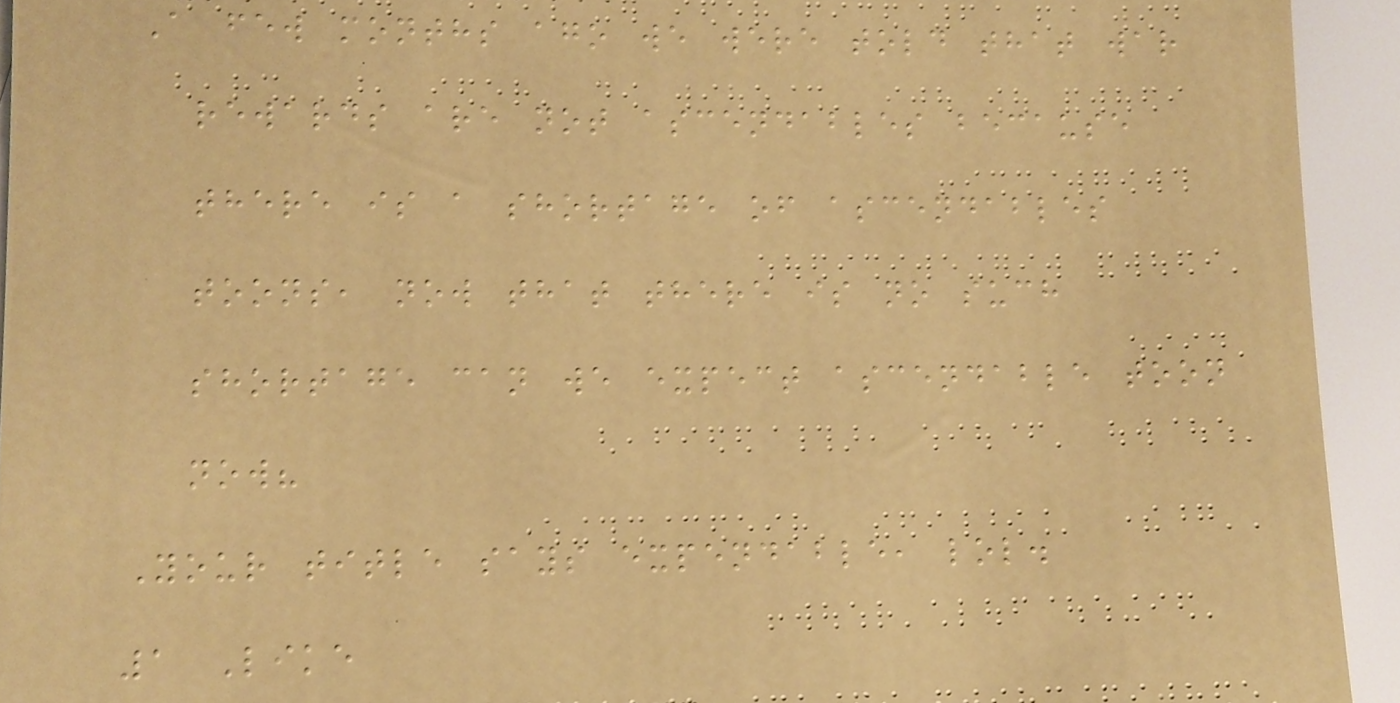A few months ago we were told that war
rewards are not ascendables because
there is a shortage of ascendables
toons, now that there is no such
shortage can we expect ascendable toon
now?
Your title says expendable, lol.
1 Like
